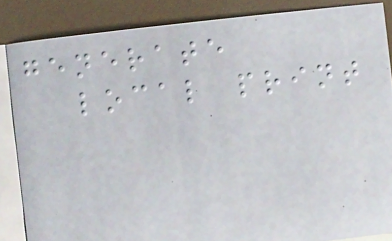generate
local print
